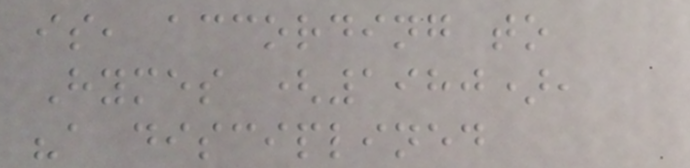is, according to
Hymes (1980),
"a disciplined
